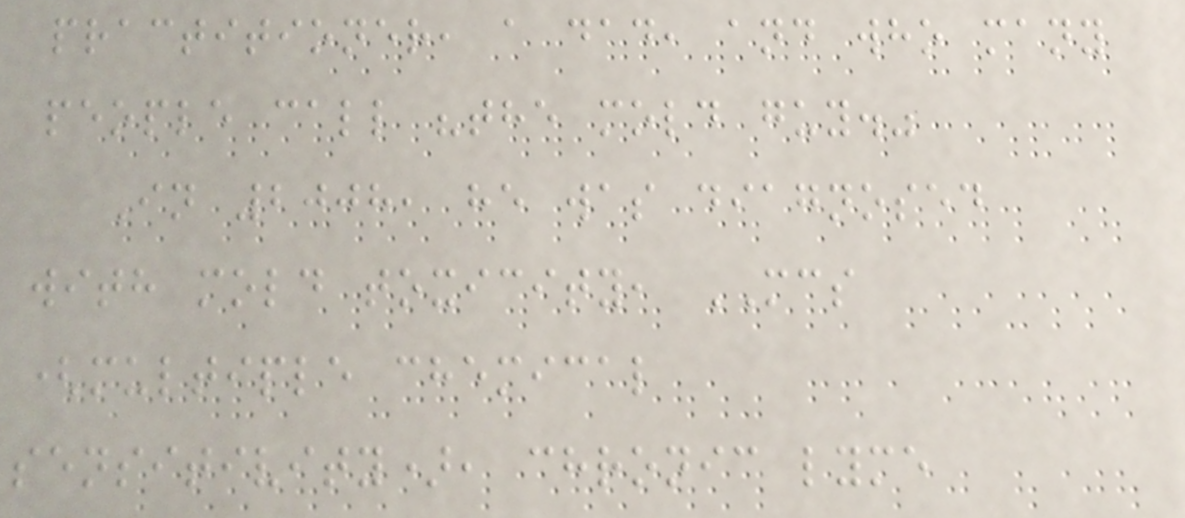practitioner, a dad, and who many
people call "the mold guy."
In 2008, he was diagnosed
with mold toxicity, MCS
(multiple chemical
sensitivity), chronic lyme
